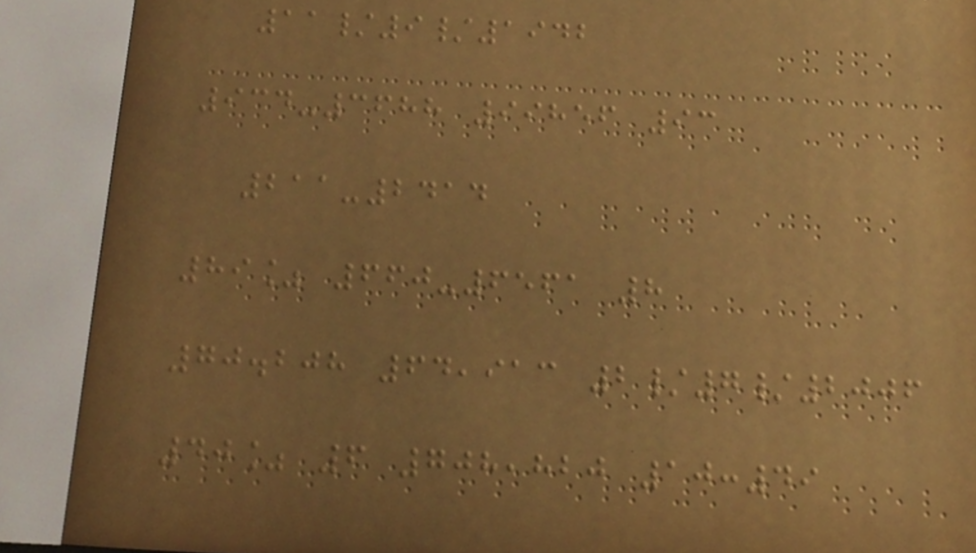11/9/1942
934-3688 99856 93
211-2414
89% 660-6561 8
70.208 64,913 2/7/2006
40% 6 708,820 10:49
